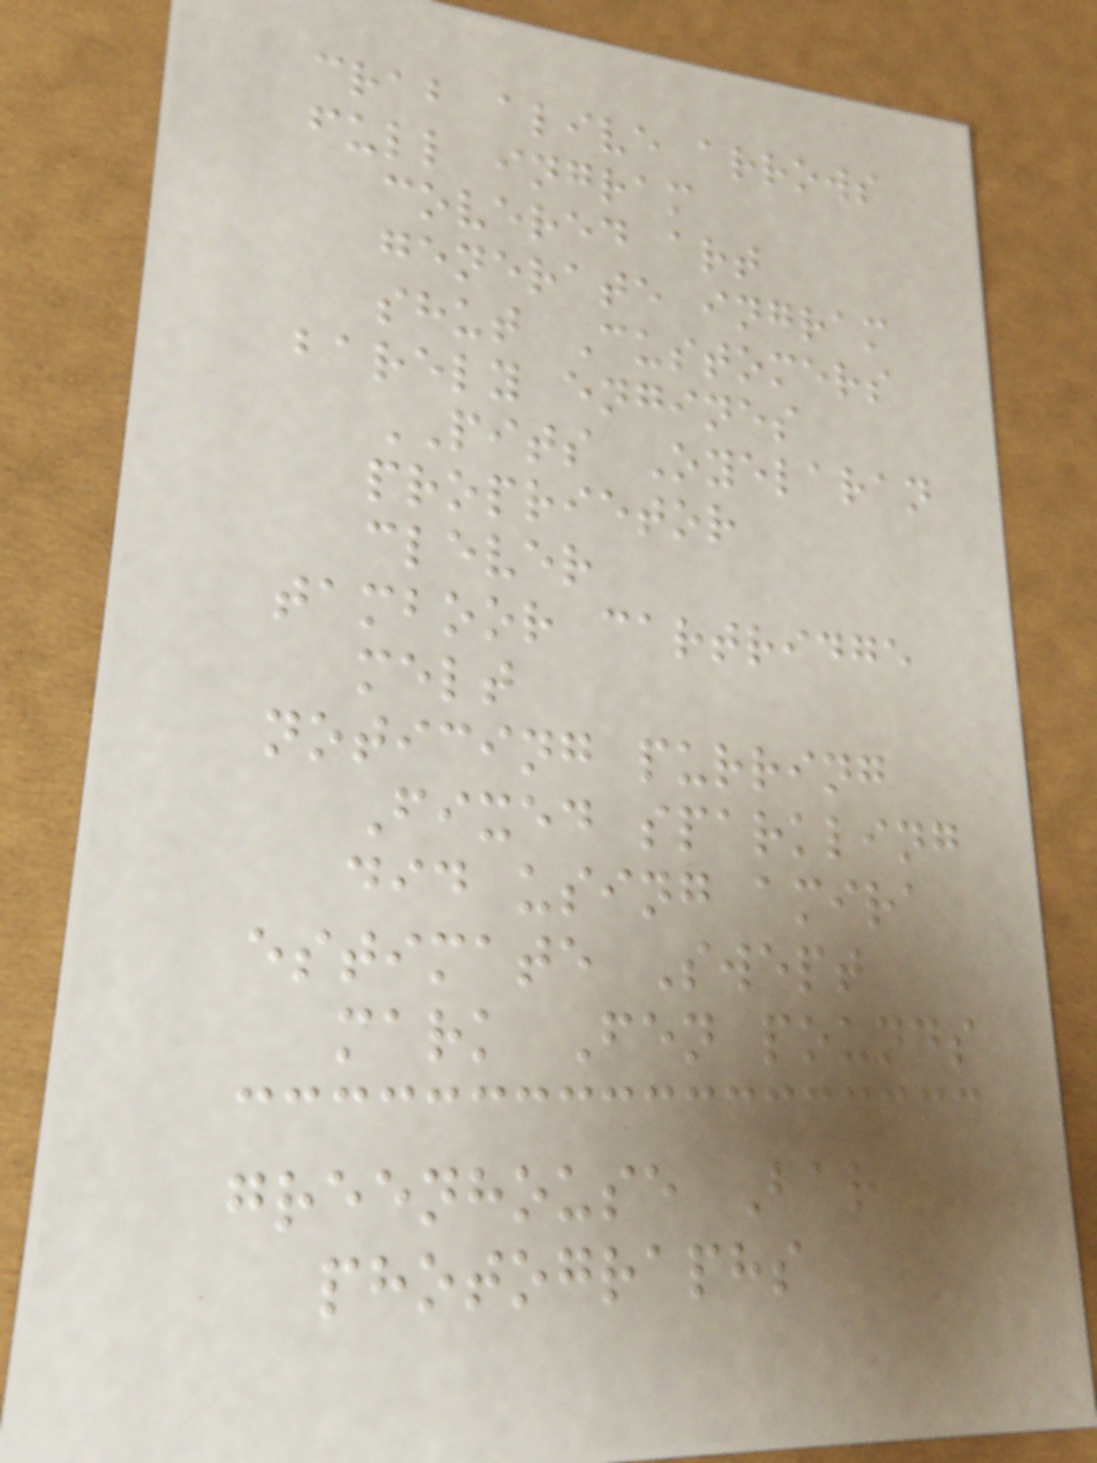crab alive arrows
full ingram
covered art
generate ingram
shut Customers
barely engines
PITS Oyelaran
proprietor
clever
tamboor cartridge
melt
noticing purring
Fixed sparkling
did using amira
estimate Swept
mark Fen pounds
greenhouse Bar
photographs
